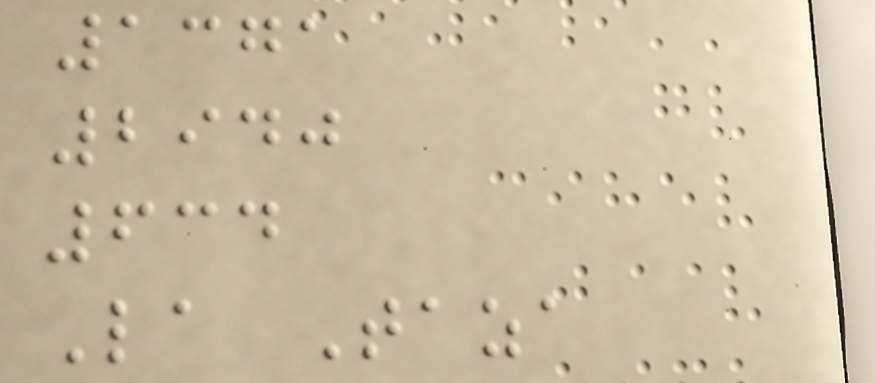1371
2940
634
La Taza
